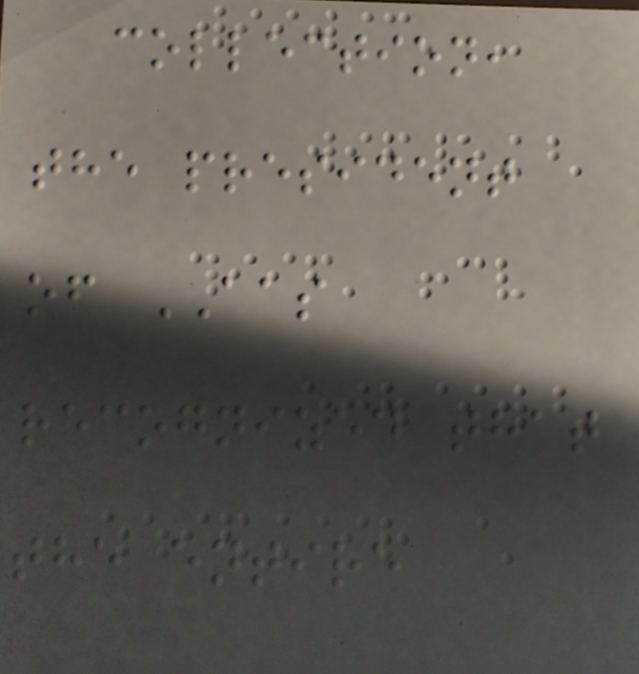collection,
the president
of AAS
recognized that
the entire
